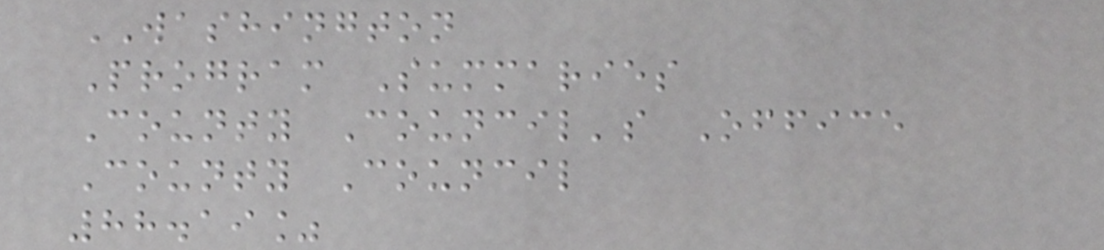WASHINGTON
Program Summaries
County Council's Office
County Council
88.19%
